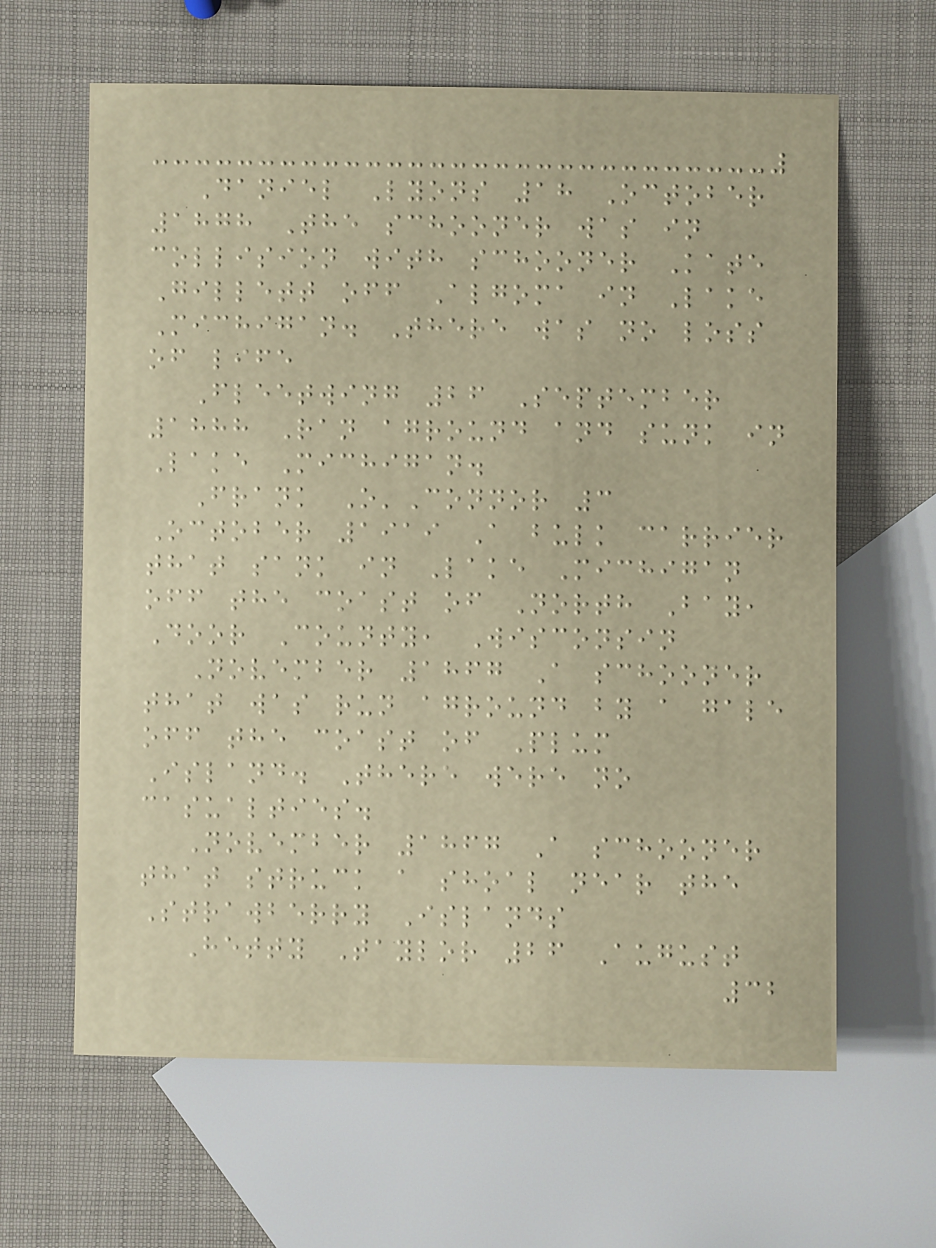Daniel Lyons 18 October
1878 The schooner was in
collision with schooner Kate
Gillett off Algoma in Lake
Michigan. There was no loss
of life
Fleetwing 26 September
1888 Ran aground and sunk in
Lake Michigan.
Frank O'Connor 3
October 1919 A bulk carrier
that sank in Lake Michigan
off the coast of North Bay,
Door County, Wisconsin
November 1867 A schooner
that was run aground by a gale
off the coast of Plum
Island. There were no
casualties.
November 1867 A schooner
that struck a shoal near the
Strawberry Islands
Hetty Taylor 26 August
32
